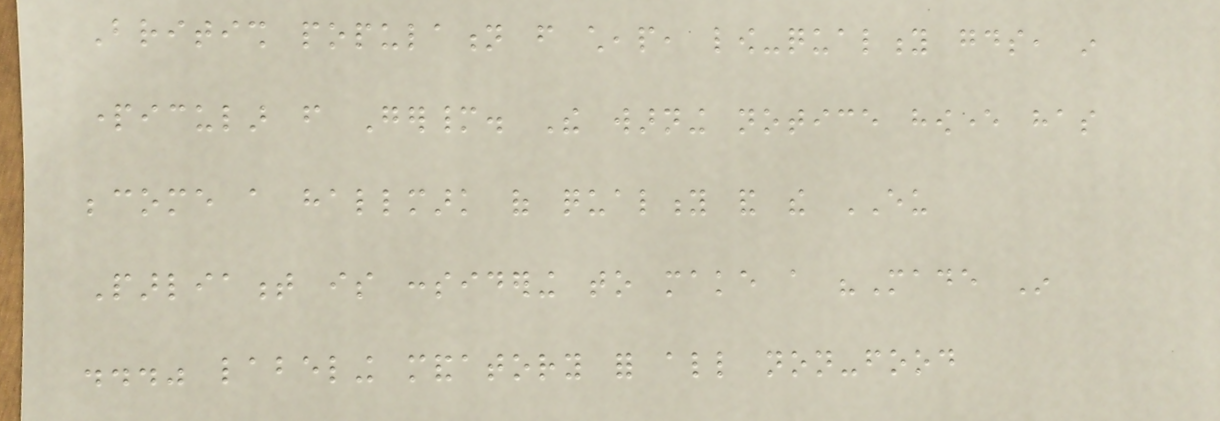British population from cheap, low-quality goods, in
particular from Germany. The warning notice however has
become a hallmark of quality and the EU
Parliament is considering to make a "Made In
..." labeling mandatory for all non-food
